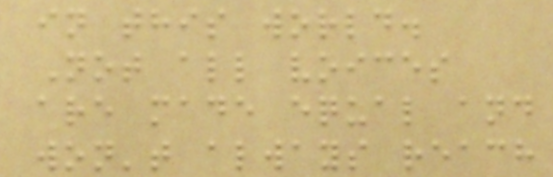in this world.
Not all voices
are made equal and
won't always reach
